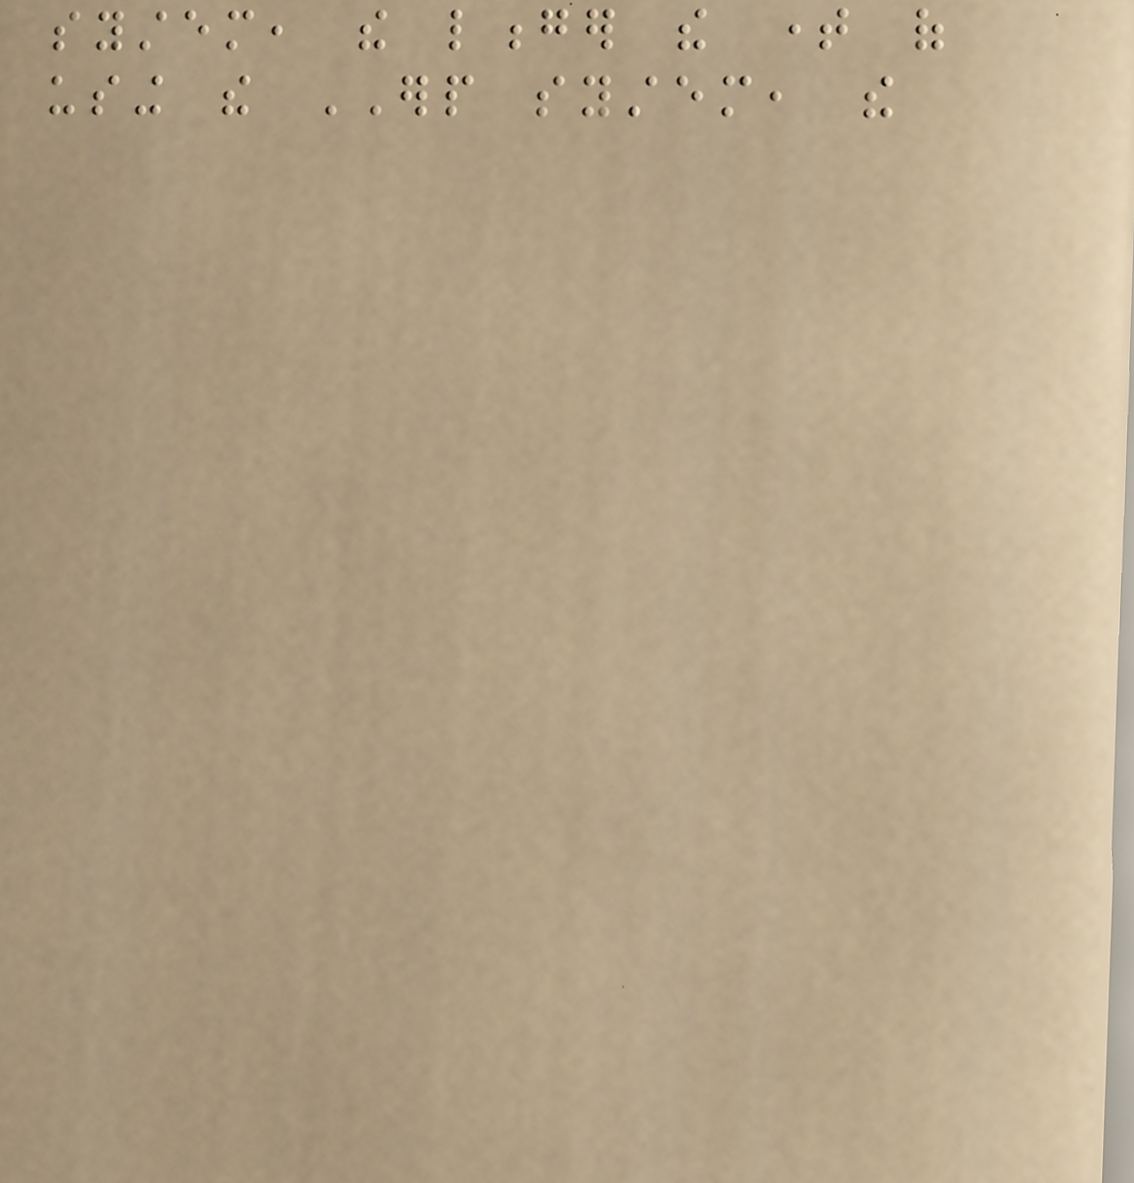system, the longer the time of
using the ERP system, the
